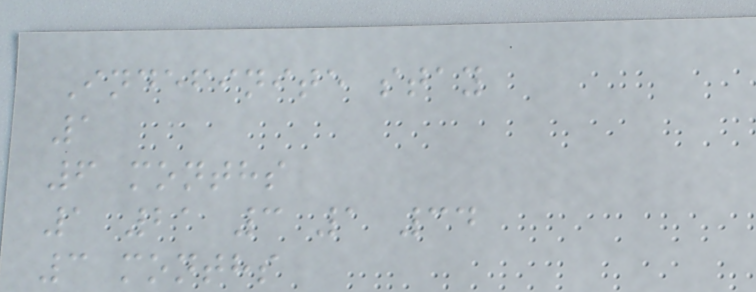Indefinite stay
1
6 months
1 21 3 1 34
3 months
